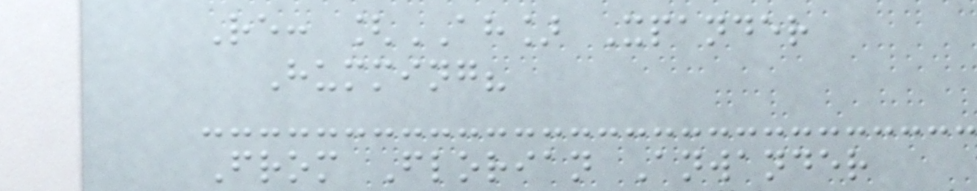Re: [AH] Xpander
Humming?
From Florian Anwander
